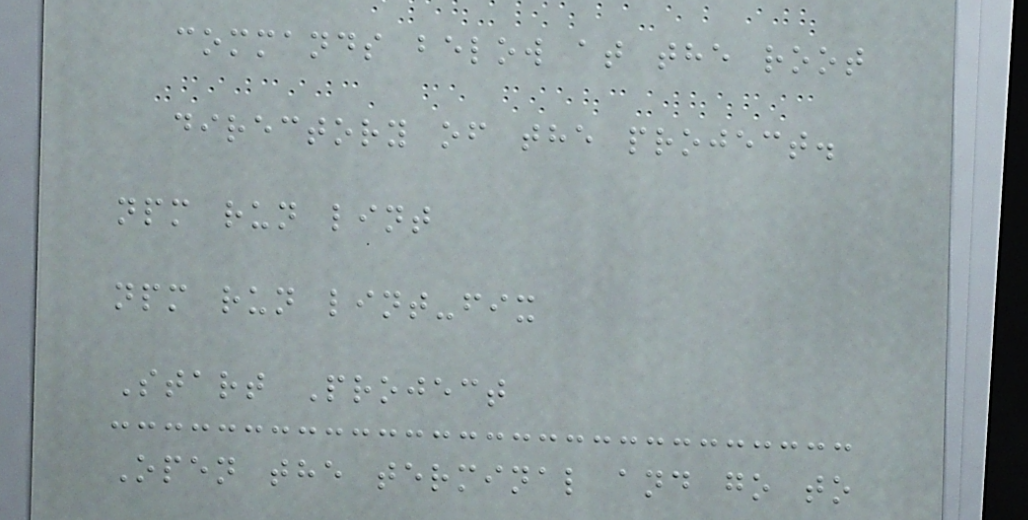commands below at the root
directory of the project.
npm run lint
npm run lint-fix
Start Project
Open the terminal and go to
